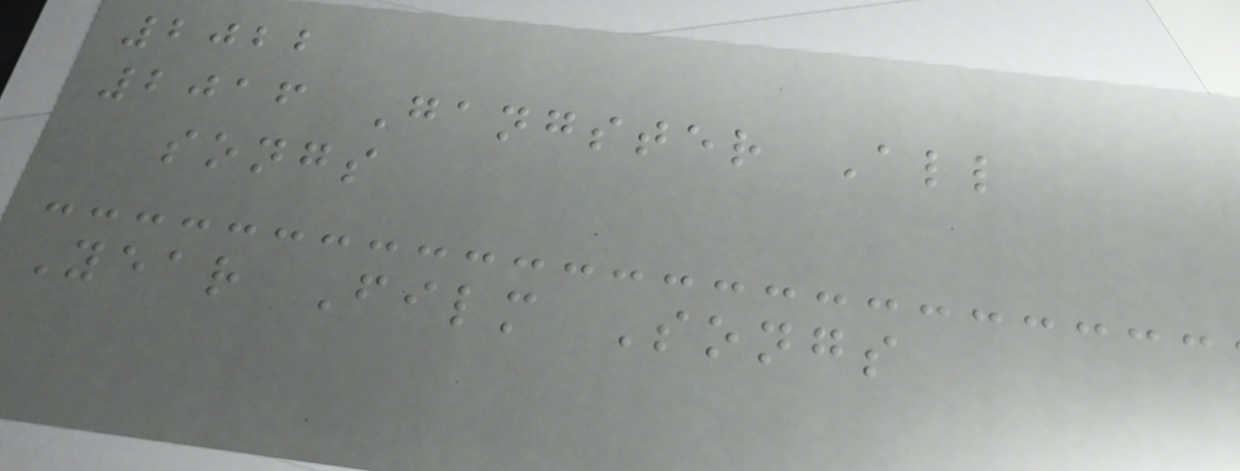2022
2016 Gangster All
songs
Year Film Songs
